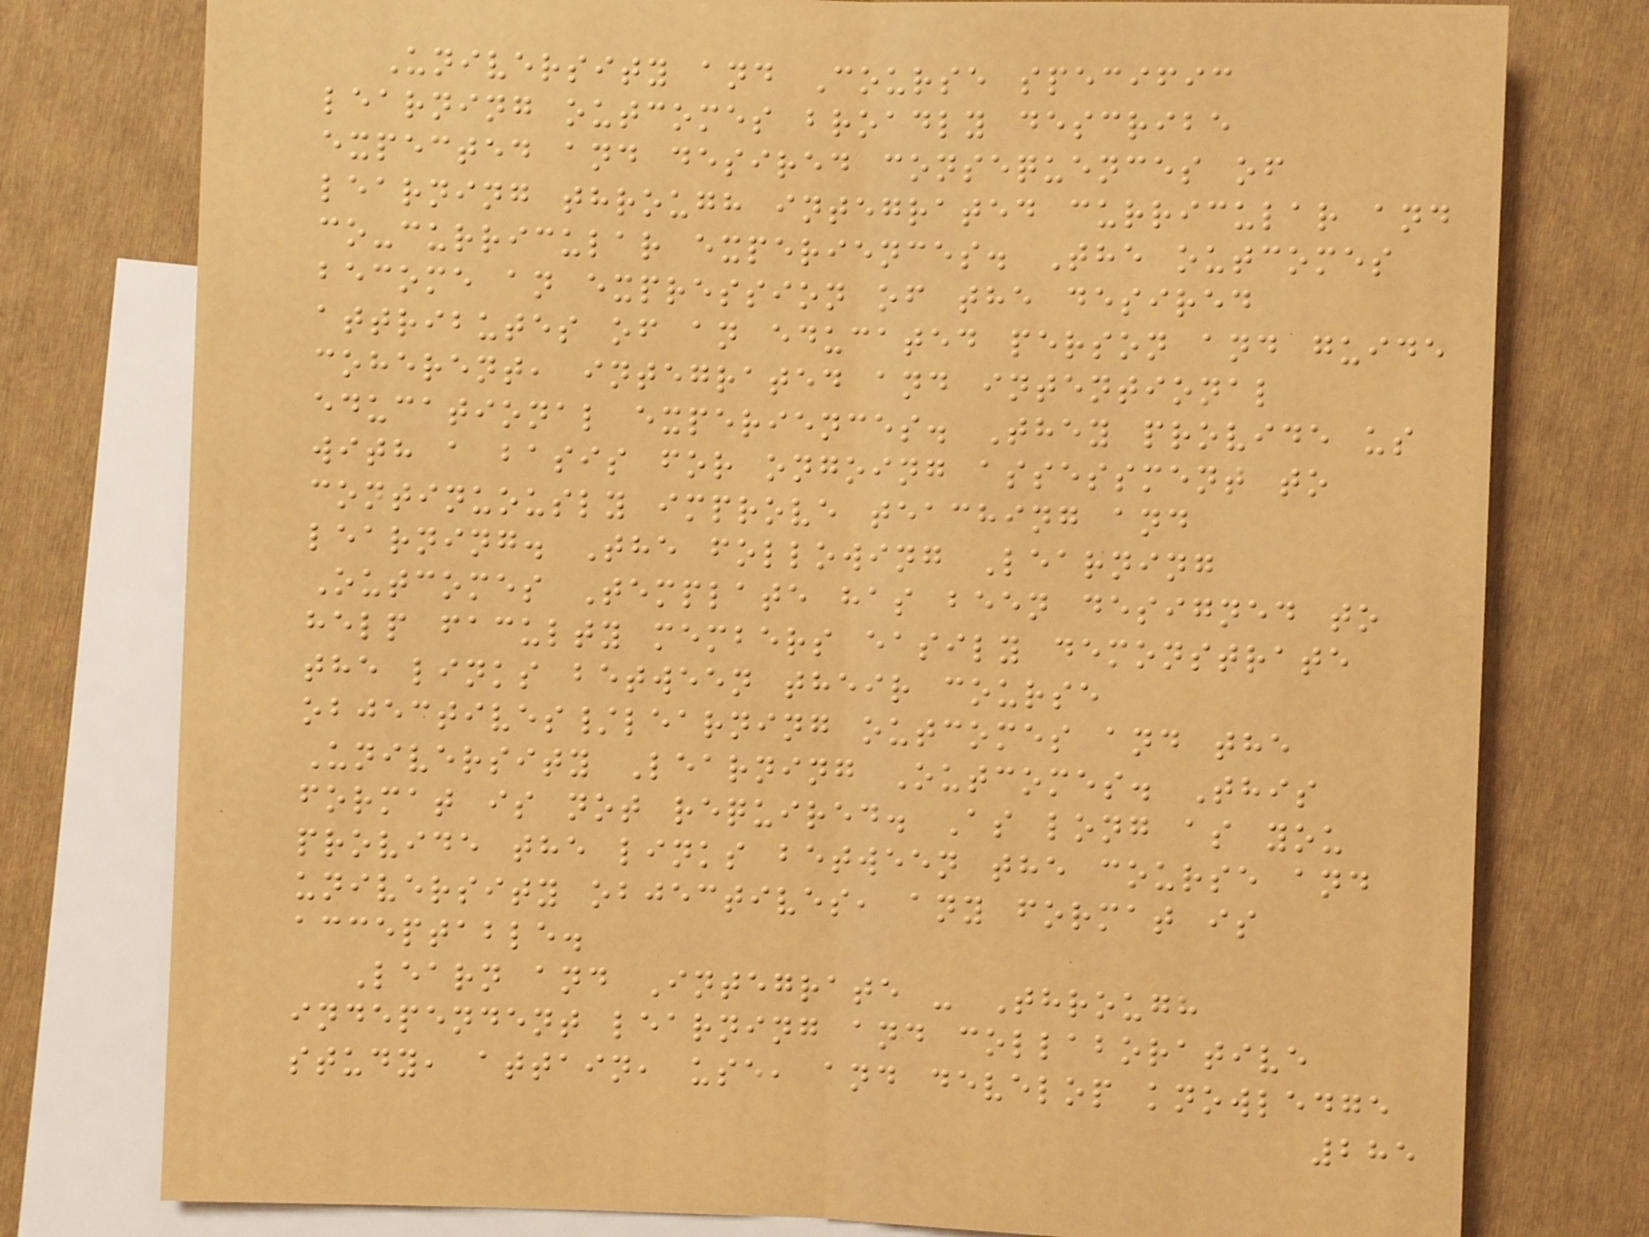University and Course specific
learning outcomes broadly describe
expected and desired consequences of
learning through integrated curricular and
co-curricular experiences. The outcomes
become an expression of the desired
attributes of an educated person and guide
coherent, integrated and intentional
educational experiences. They provide us
with a basis for ongoing assessment to
continuously improve teaching and
learning. The following Learning
Outcomes Template has been designed to
help faculty members easily demonstrate
the links between their course
objectives/learning outcomes and the
University Learning Outcomes. This
format is not required. As long as you
provide the links between the course and
university objectives, any format is
acceptable.
Learn and Integrate - Through
independent learning and collaborative
study, attain, use, and develop knowledge
285
